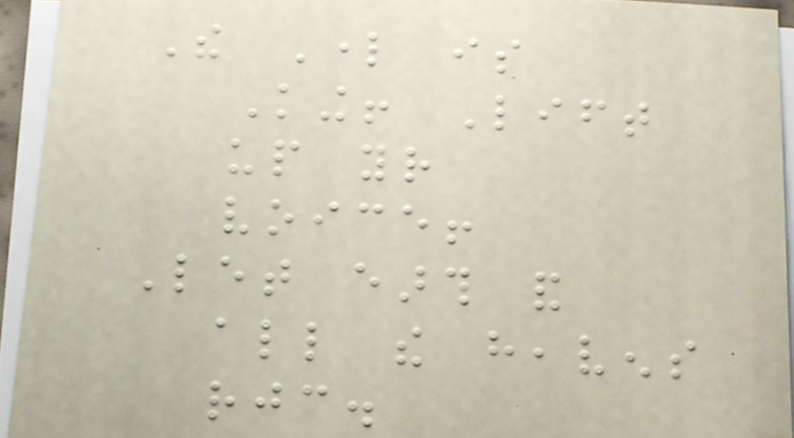The Lord is
King! Lift
up your
voice!
Let earth and
all the heavens
rejoice.
